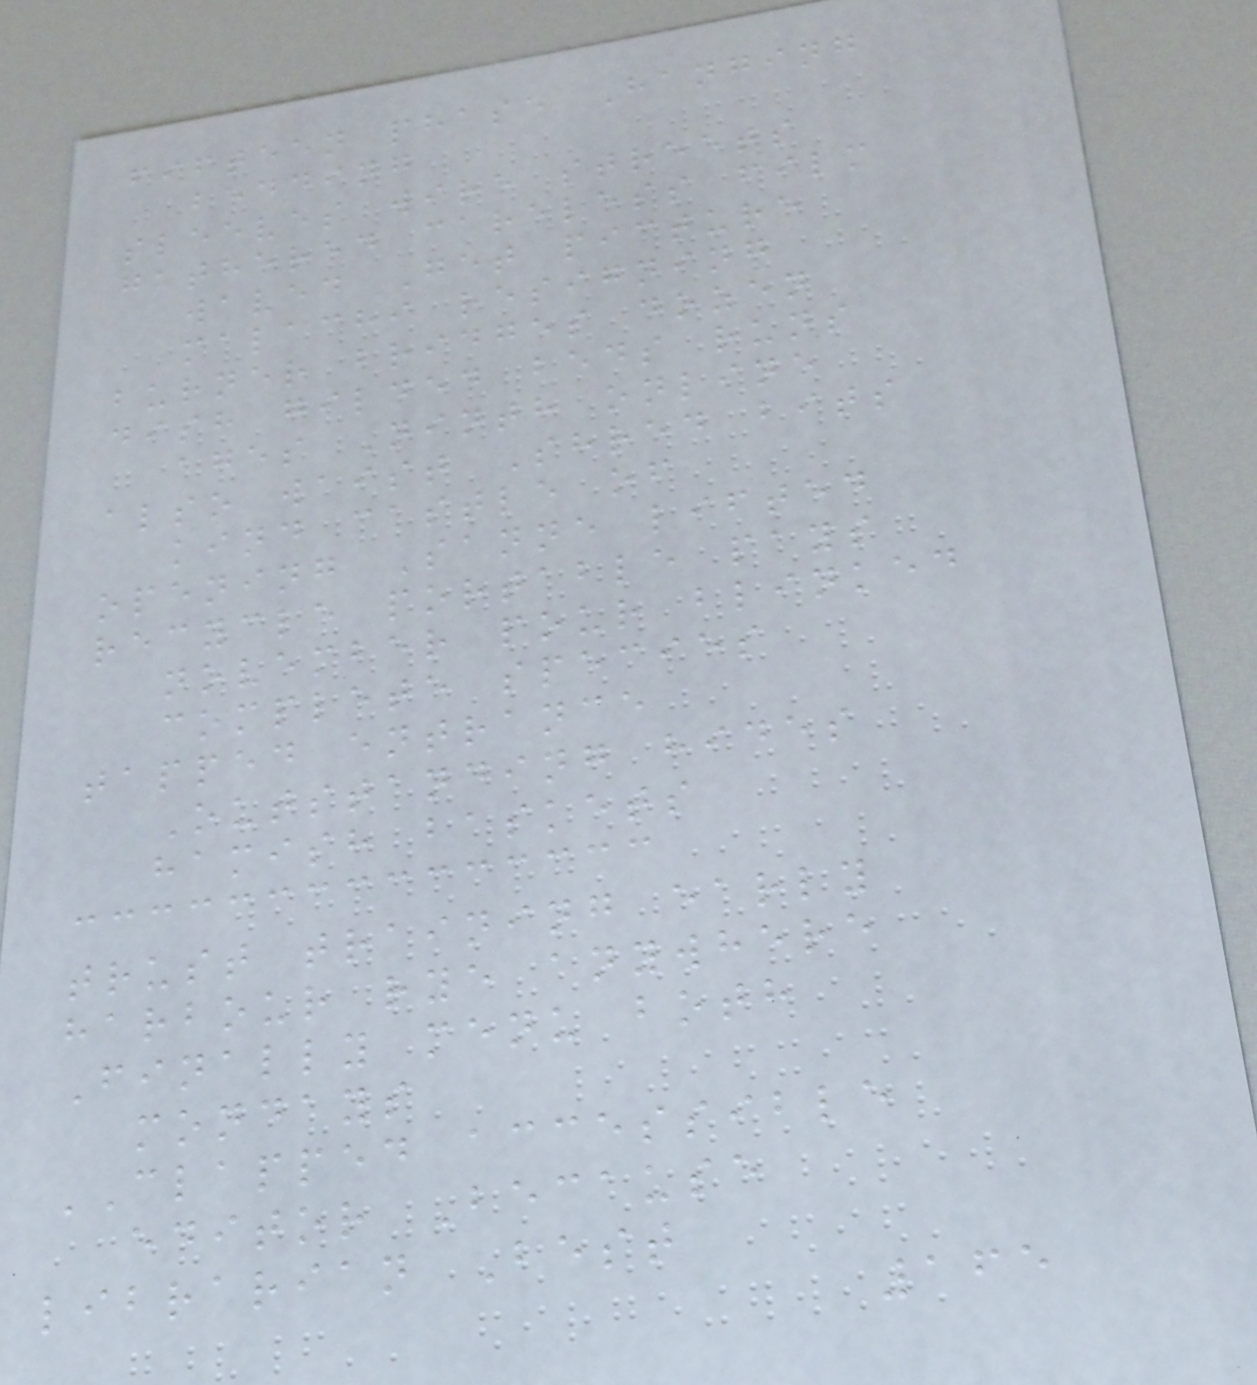fifteen phase Hanging
bedding
sleeves wire streets
gathered careless film
waved Get picture
malachi resigning
burner bridges dozen
dish gilded beds runs
ages Ninth online
also waist Shred bits
kind castle of
opening Sanne lifted
recycle portable pays
november pour blinked
complete species
tapped entrance
Outstanding hides
hamish baskets
trust training early
harbour rye anywhere
Finally menu both
mondays
CLAPPED accessible
editor Because
librarian Best
165
